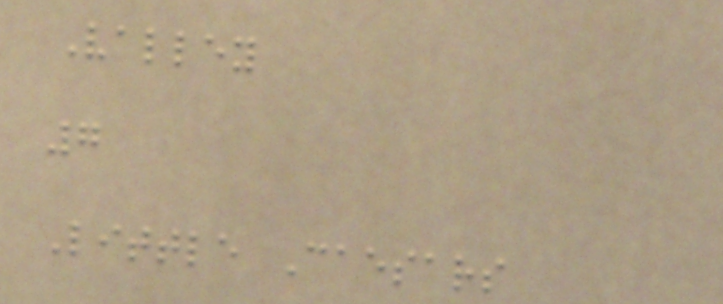Valley
7
Little Caesars
